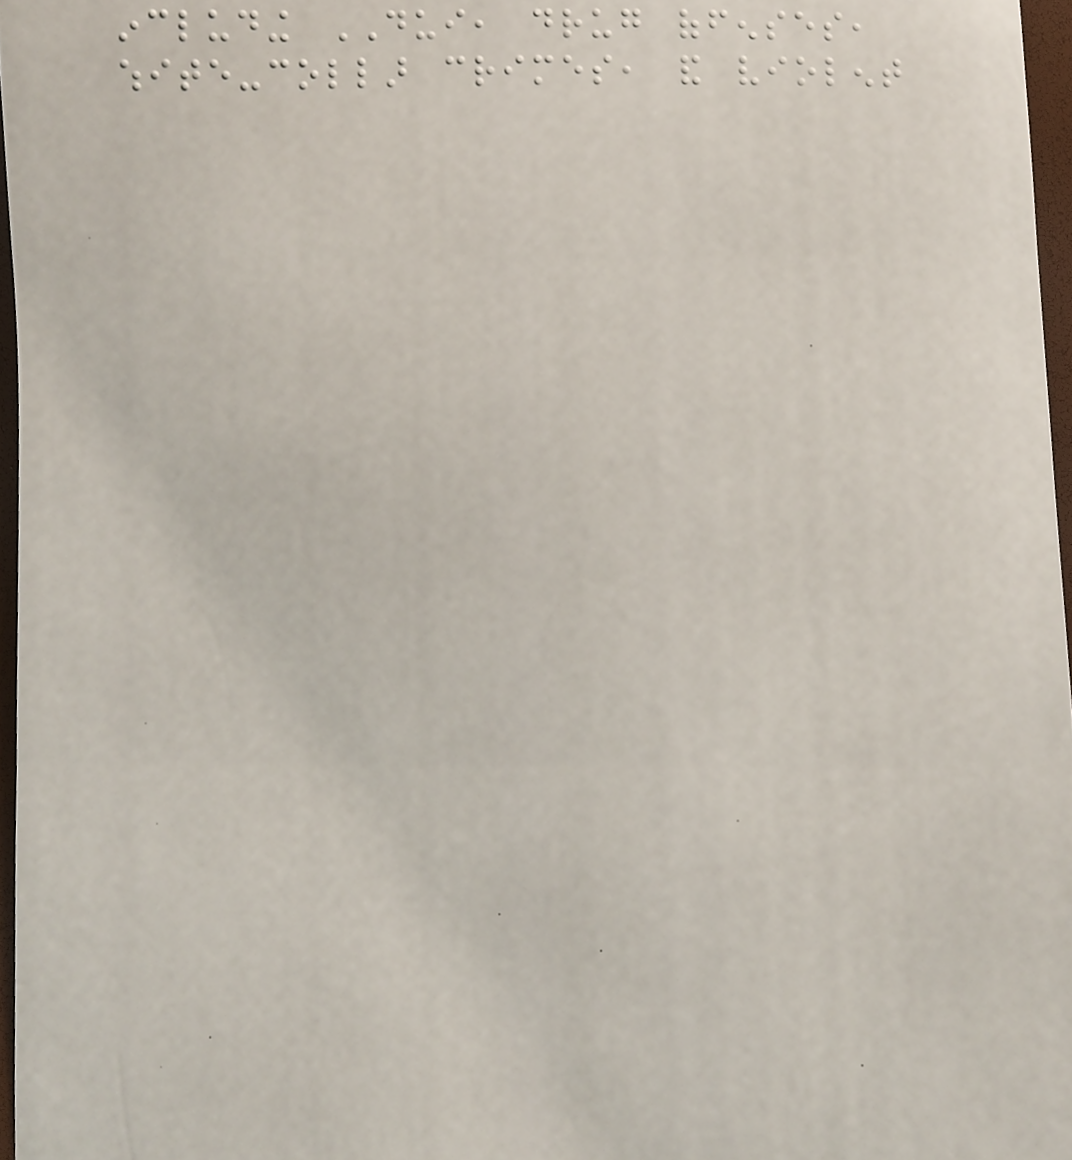including DUI, drug offenses,
white-collar crimes, and violent
